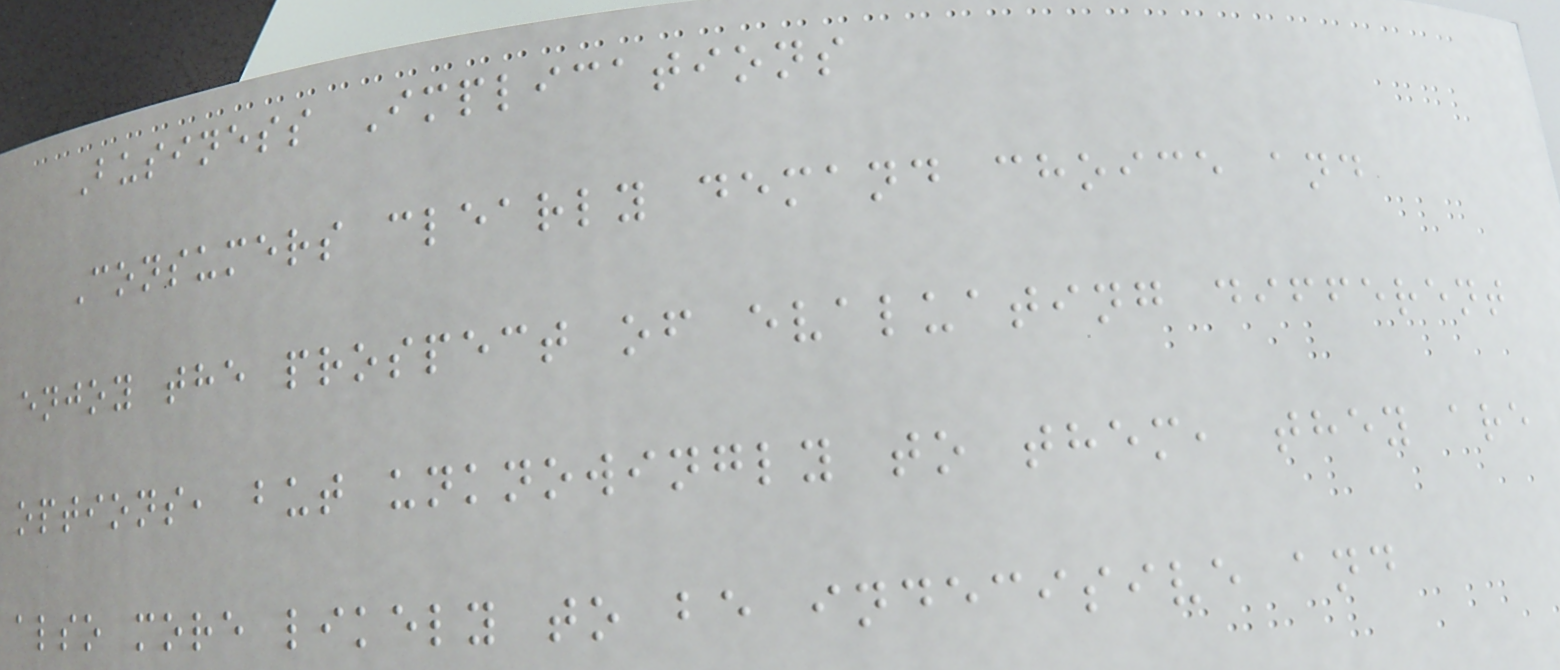Business Implications
Consumers clearly demand choice and
enjoy the prospect of evaluating different
options, but unknowingly to them, they are
also more likely to be indecisive and
